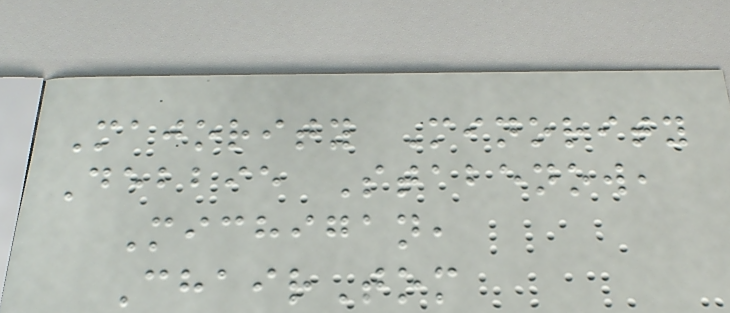Majority Minority
Debbie Stabenow,
Michigan,
ChairTom
